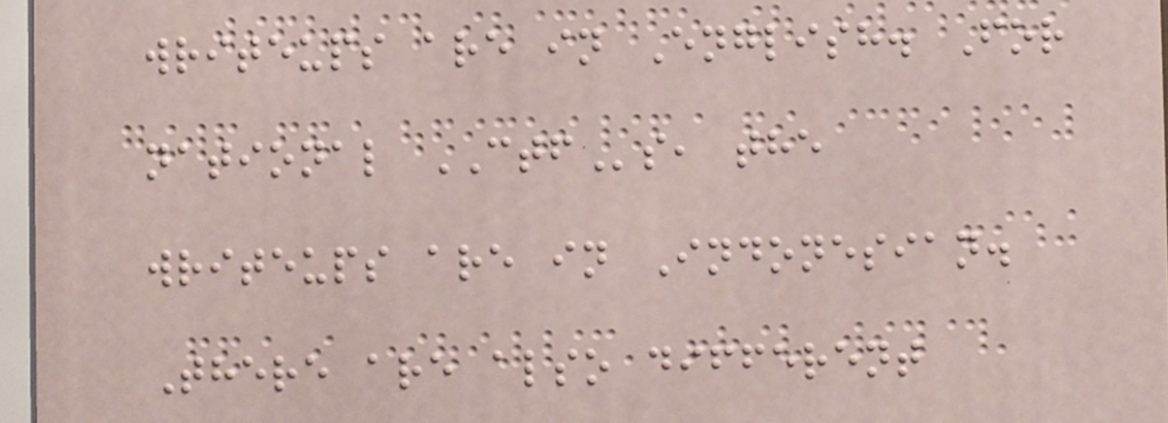writeups are in English. For
national CTFs, the
writeups are in Indonesian.
There are also different
